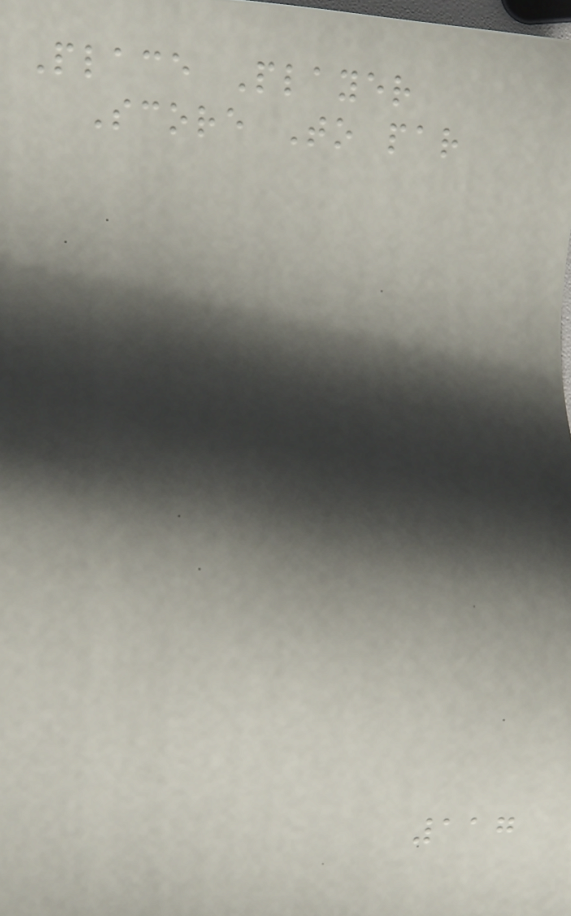Place Player
Score To par
117
